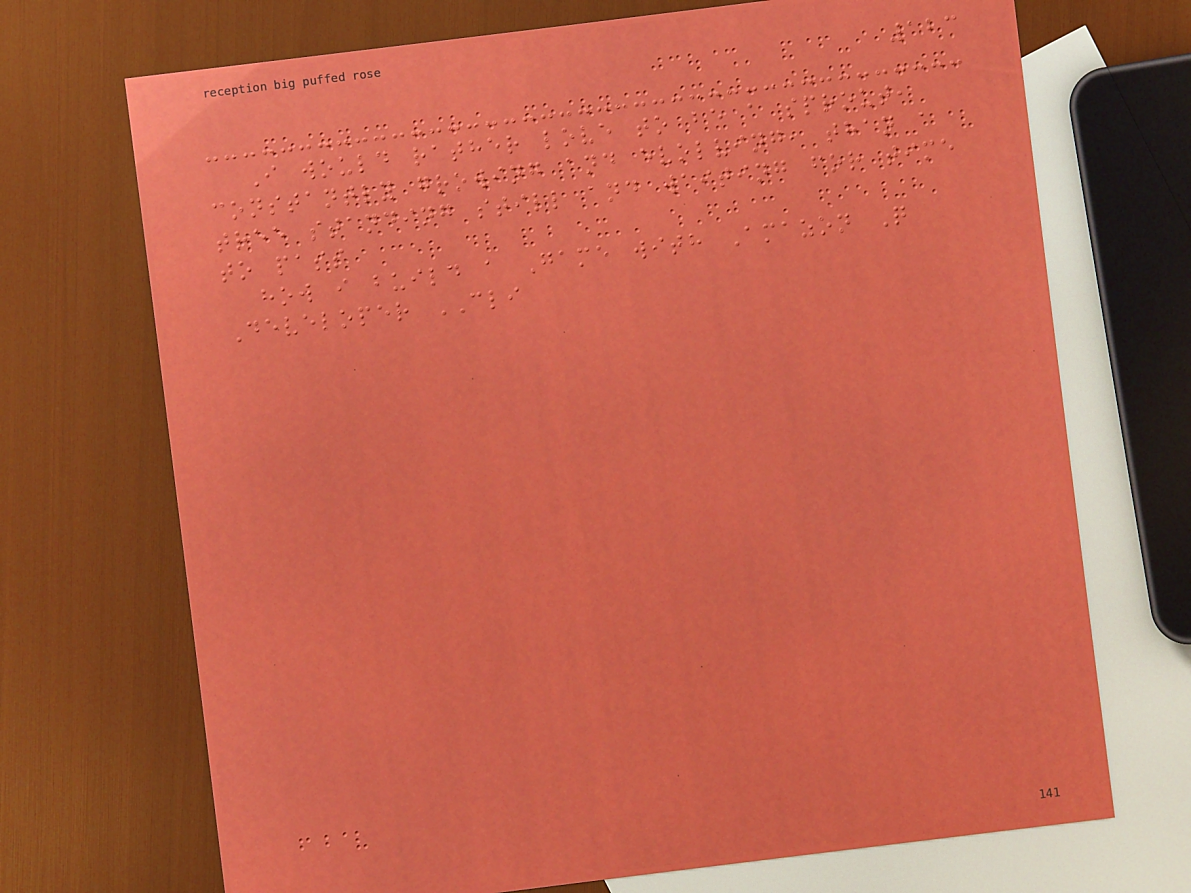123
I would rather love to be a sprout,
constantly growing and evolving, than a
tree standing still and waiting for time
to pass
how i build a Game with Amazon Q
Developer CLI
